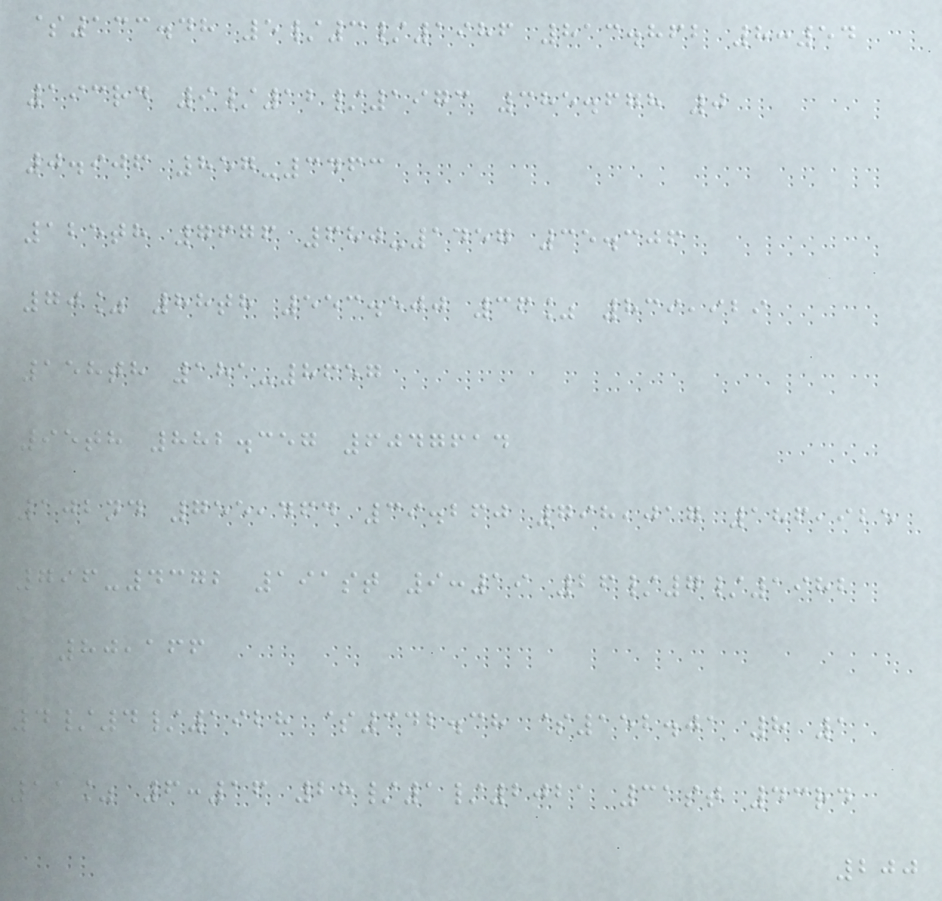$133.48 5/3/1986 813.862 8:54
193rd 9/12/1973 385.678 0
0.906 857-3463
125th 7676 680-1457 35.306
70% 88th 553.500 36% 839,929
158th 181-8657
95th 882.357 6047614
102nd 755,464 39.260 798,017 186,925
796-4372 191st 9:19 26/7/1982
80,166
4/4/1928 $342.38 $152.01 8 1
11% 6:16 28/1/2021 31st 43rd
200
